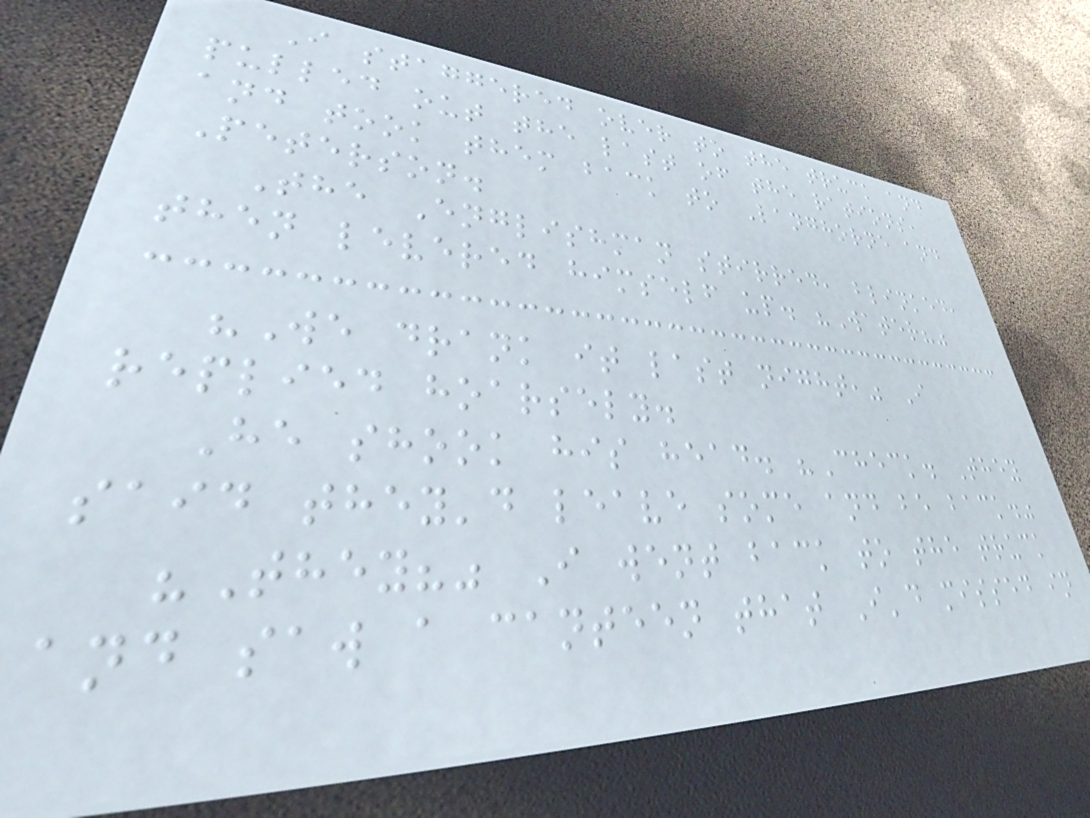I staggered over to the truck and
pulled out the last of the rations,
and took them back to Langhorne and
Peterson.
The Englishman stirred, blinked,
then levered himself up. "Water?"
"We drank it last night," I
replied hoarsely.
He shook his head. "Check. They
said they'd leave some and be back."
"They?" I went back to the truck
and saw a canteen that I'd missed in
